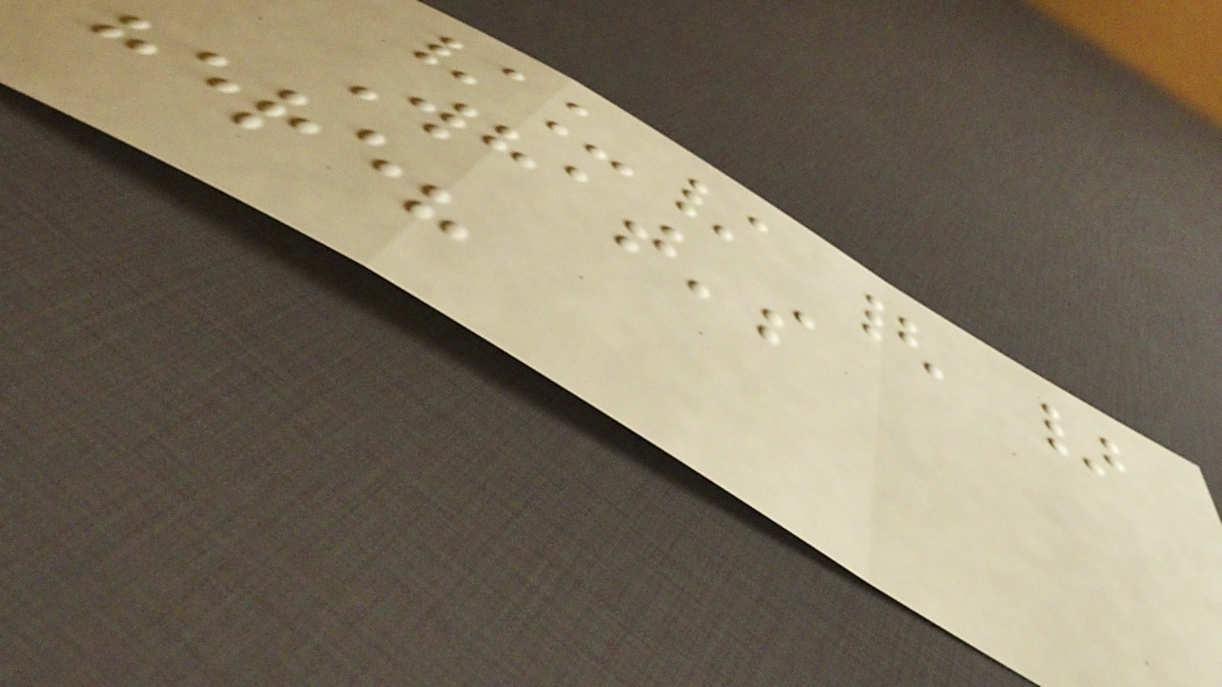/_/ { }
What's
here?
